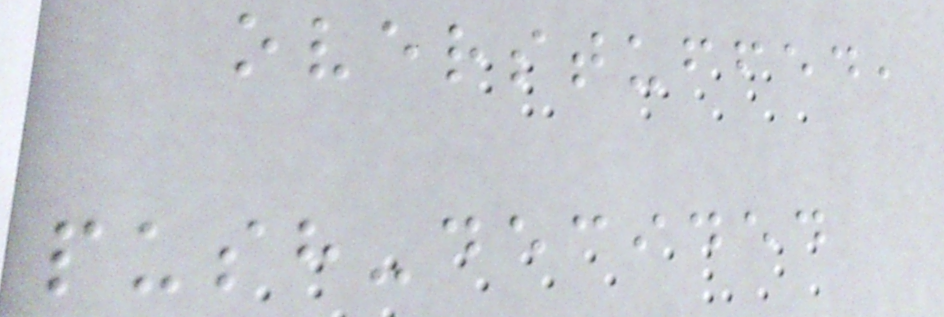overstuffed,
push-decided
